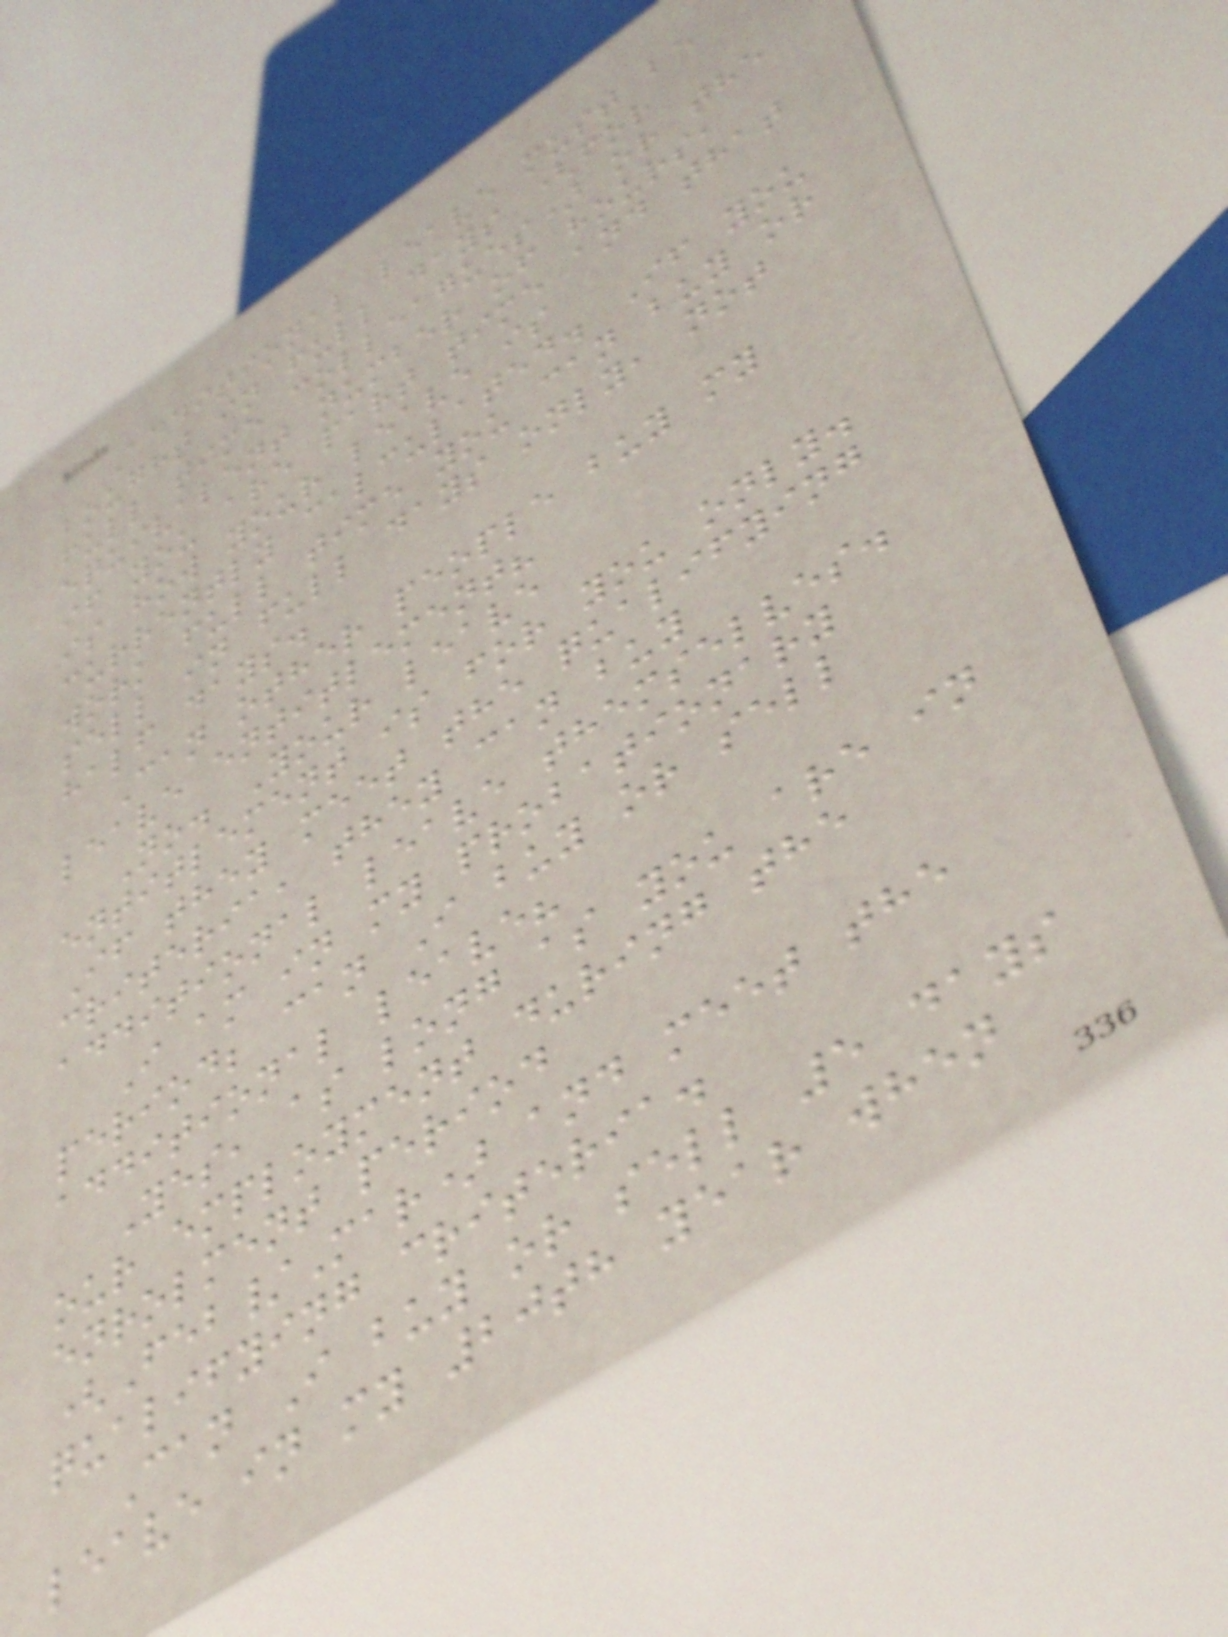Additional leave must be
bought in full days (for
full time colleagues) or the
equivalent number of hours,
if you are part time and that
is how your leave is
currently calculated. If you
work full time you can buy or
sell in full days only, not
half days.
Can other people buy my
leave entitlement?
No. Your leave
entitlement is for you only.
If they meet the qualifying
criteria, they can buy
additional leave themselves.
I am in my probationary
period; can I buy or sell
additional leave?
Yes, as long as you are in
our employment during the
enrolment period
(Feb/Mar) and meet the
qualifying criteria.
Can I buy or sell 5 days
leave in my 20th year when
